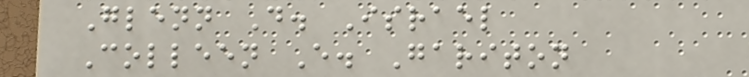Glenn D. Israel
Colleen E. Gariton
